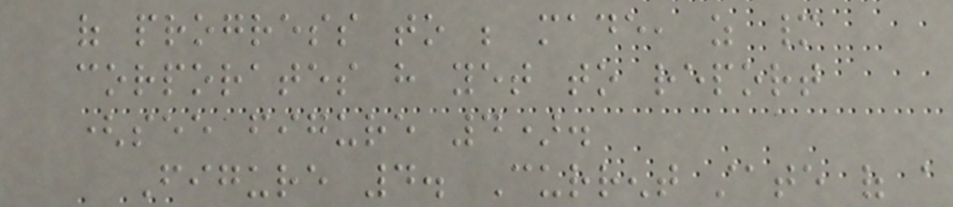of progress to be made, as many
corporates have yet to report
(see figure 4).
Figure 4. Current state of a
